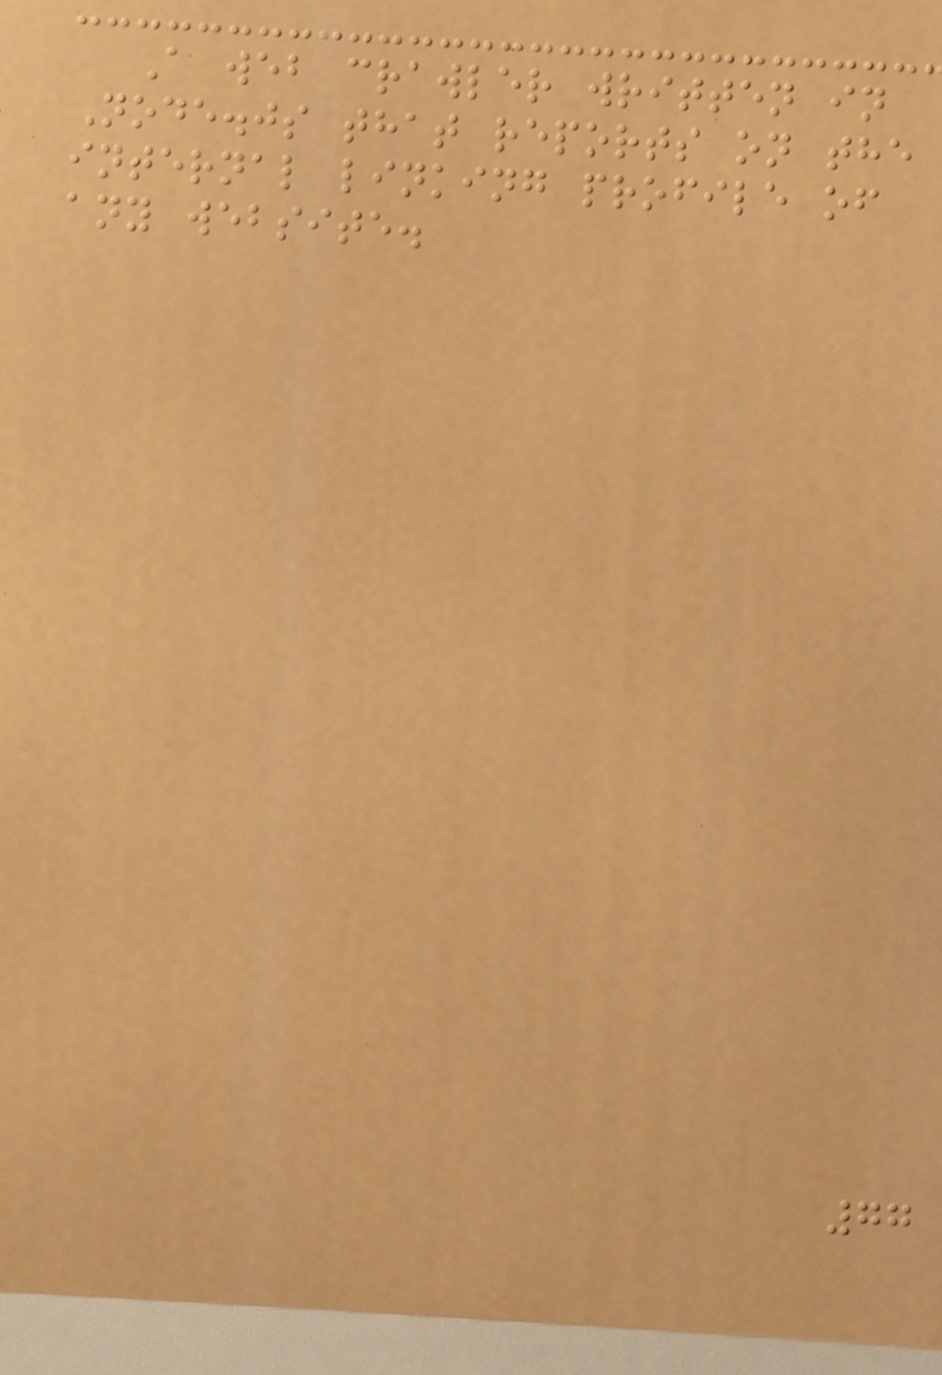A web crawler written in
Node.js that reports on the
internal linking profile of
any website.
77
